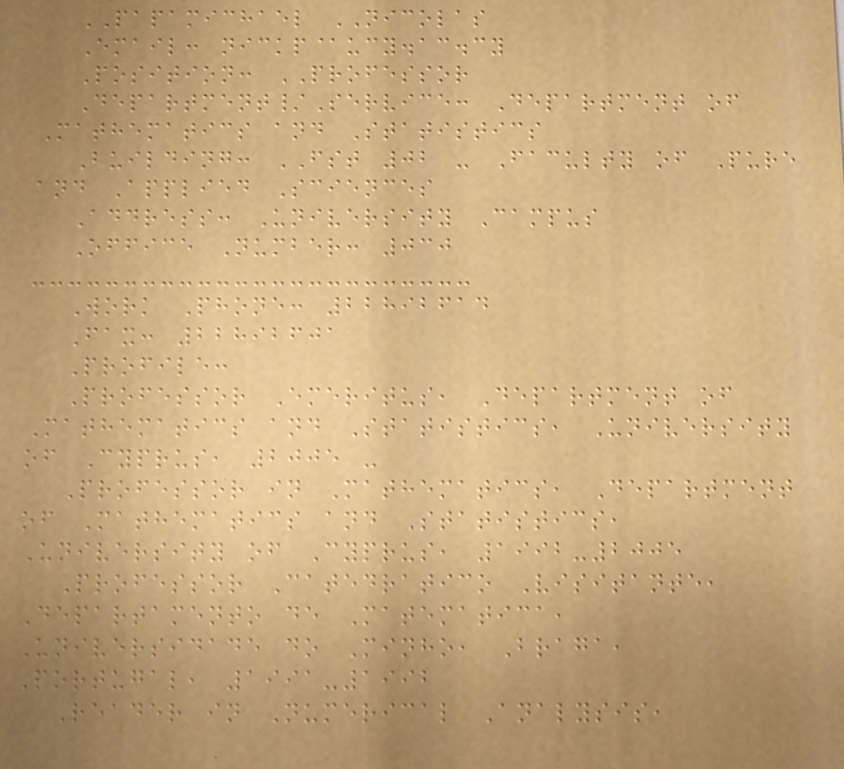PAPAMICHAEL NICOLAS
Email: nickp@ucy.ac.cy
Position: PROFESSOR
Department/Service: Department of
Mathematics and Statistics
Building: FST 02 - Faculty of Pure
and Applied Sciences
Address: University Campus
Office Number: 030
Work Phone: 22892614
Fax: 22892601
Profile:
Professor Emeritus, Department of
Mathematics and Statistics, University
of Cyprus, 2005 -
Professor in Mathematics, Department
of Mathematics and Statistics,
University of Cyprus, 1992-2005
Professor Catedratico Visitante,
Departamento de Matematica,
Universidade do Minho, Braga,
Portugal, 1991-1992
Reader in Numerical Analysis,
